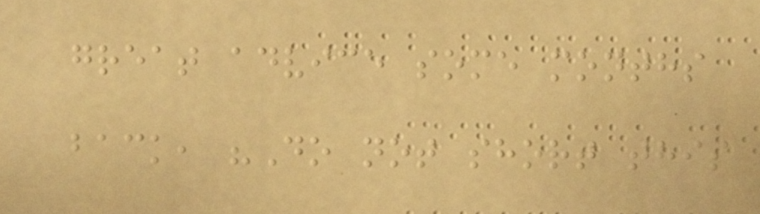great advice some months
back, "Do not short this
